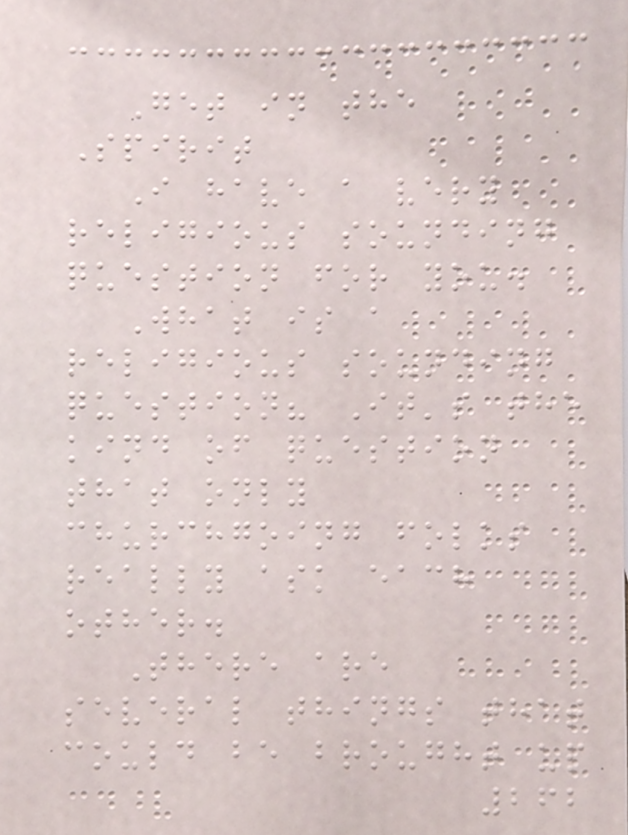Get in the
Spirit
I have a very
religious sounding
question for you.
What is a
religious sounding
question? It's the
kind of question
that only
churchgoing folks
really ask each
other.
There are
several things that
could be brought up
262
